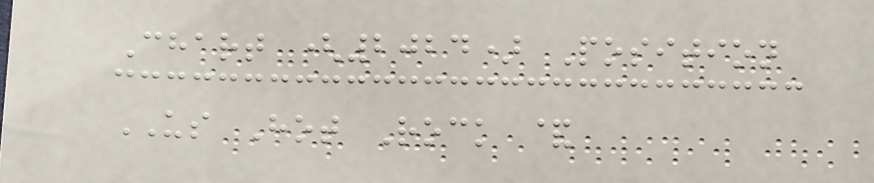Chart (2024) Position
US Hot Rock &
